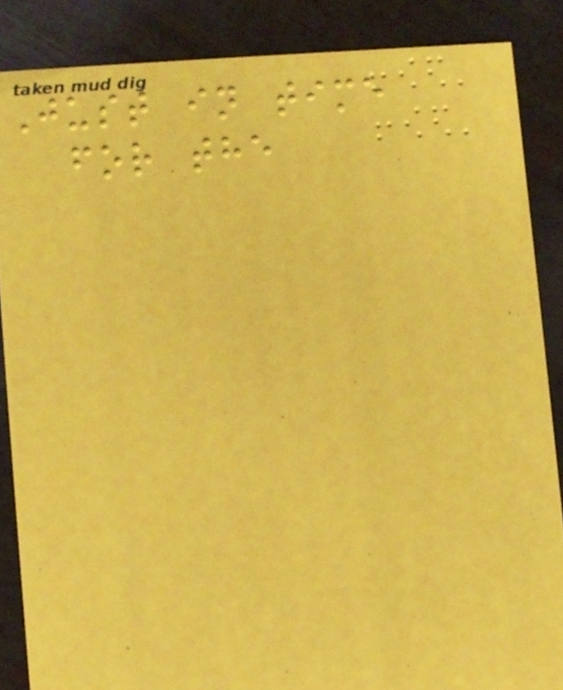Just in time
for the
